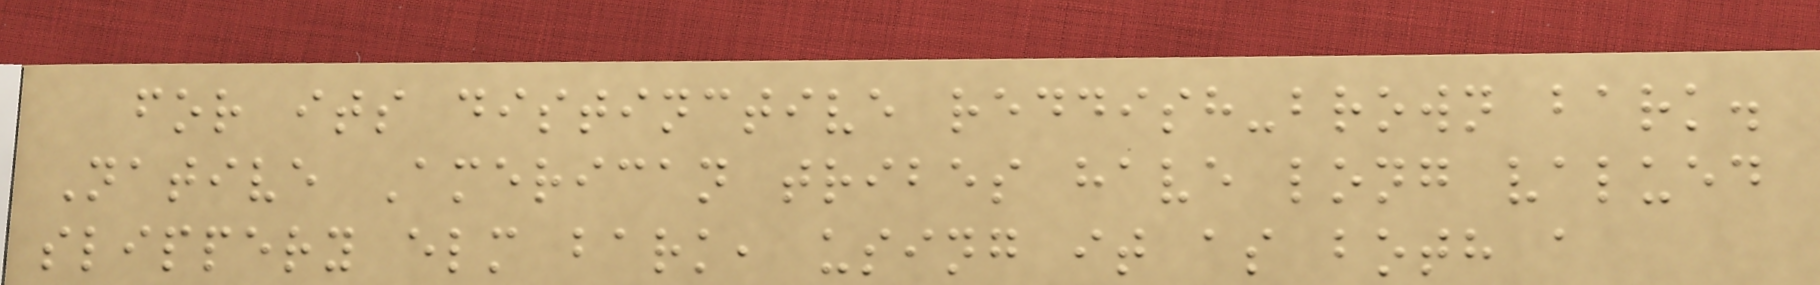for its distinctive reddish-brown bark.
Native American tribes have long valued
slippery elm bark, using it as both a
